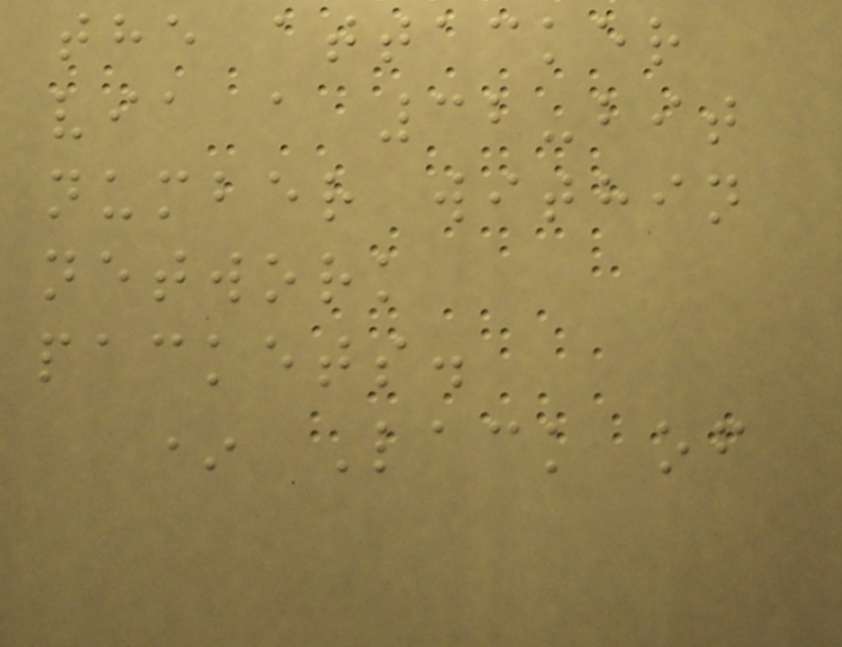the attacker
via a 32-bit
number within
network
packets.
* Lack of
